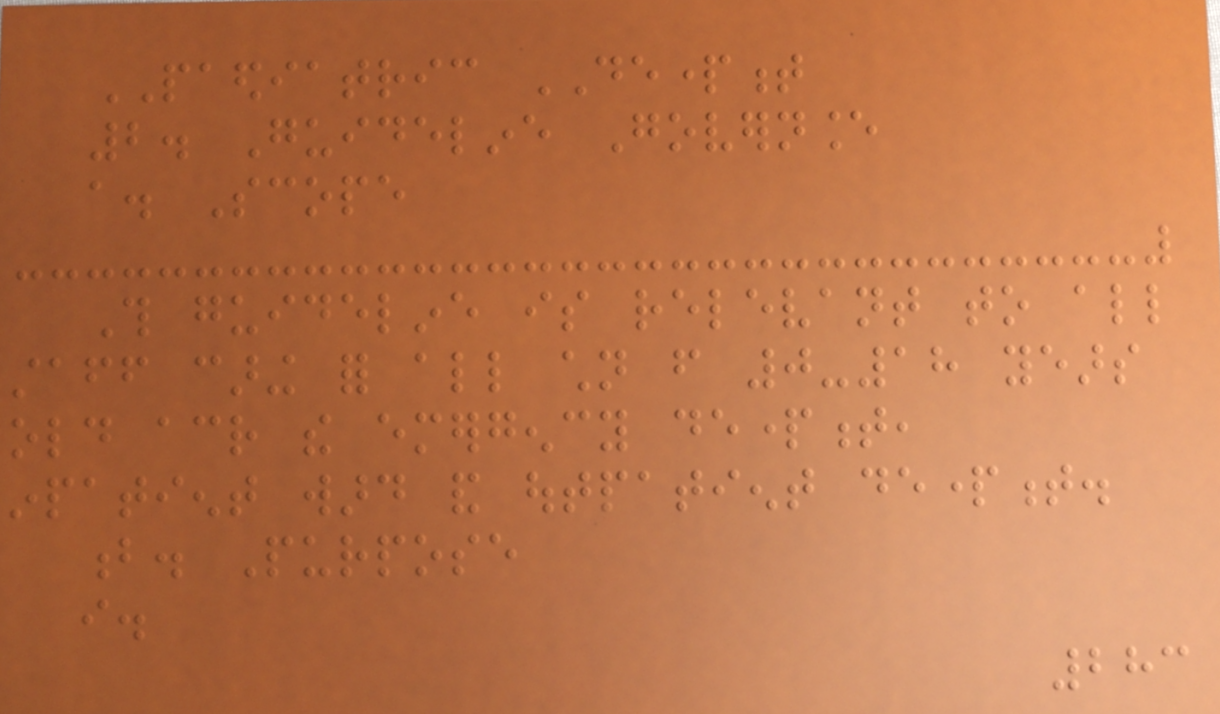PAEDIATRIC DEPARTMENT
2. Guideline Governance
a. Scope
This guideline is relevant to all
staff caring for all children from 0-18 years
old across the emergency department,
inpatient ward and outpatient department.
b. Purpose
i.
283
